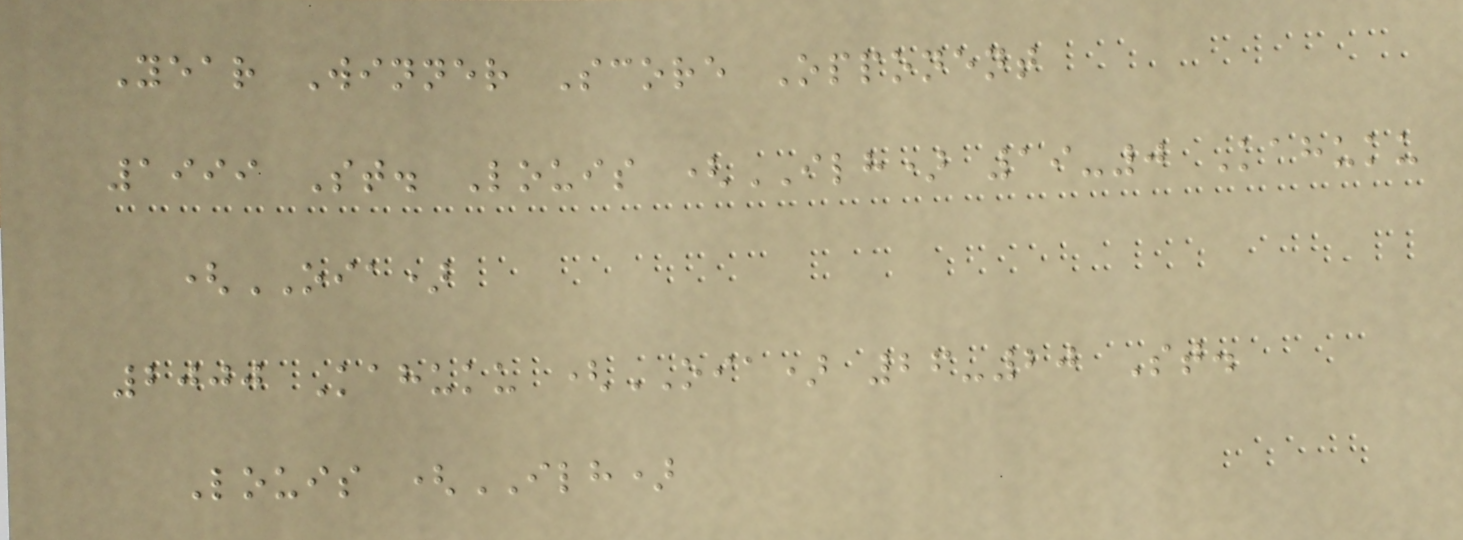Year Winner Score Opponent
1999 St. Louis (ILH) 19-0 Kahuku
(OIA)
2000 Kahuku (OIA) 26-20 St.
Louis (ILH)
